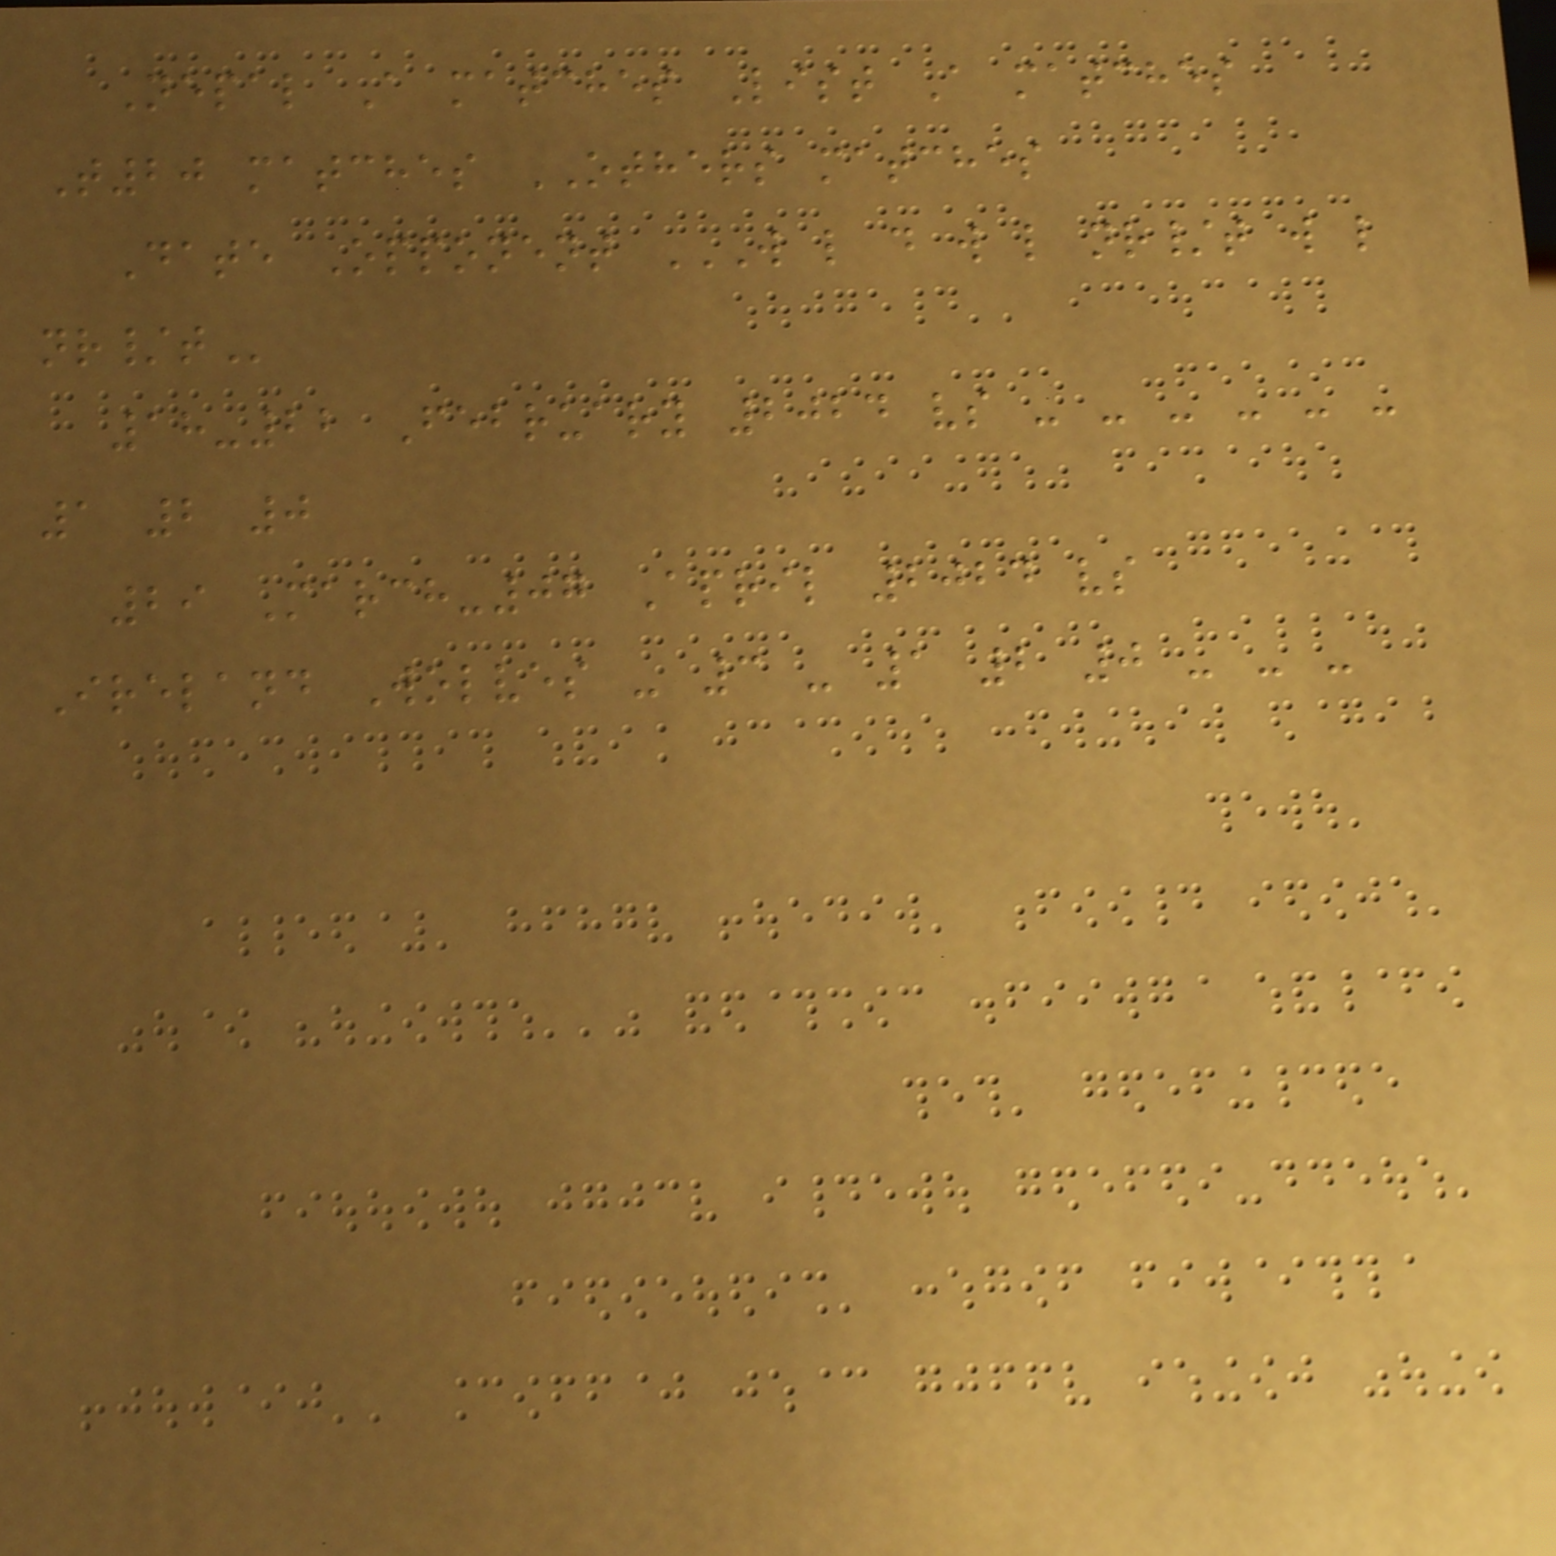Nepal A matches List A matches
T20 matches OTHERS matches
Date Opponent W L D W L NR/T W L
NR/T
18-22 February 2024 vs - - - - - -
1 2 0
29 March-07 April 2024 vs
Ireland Wolves - 3 - 1 2 0 - - -
